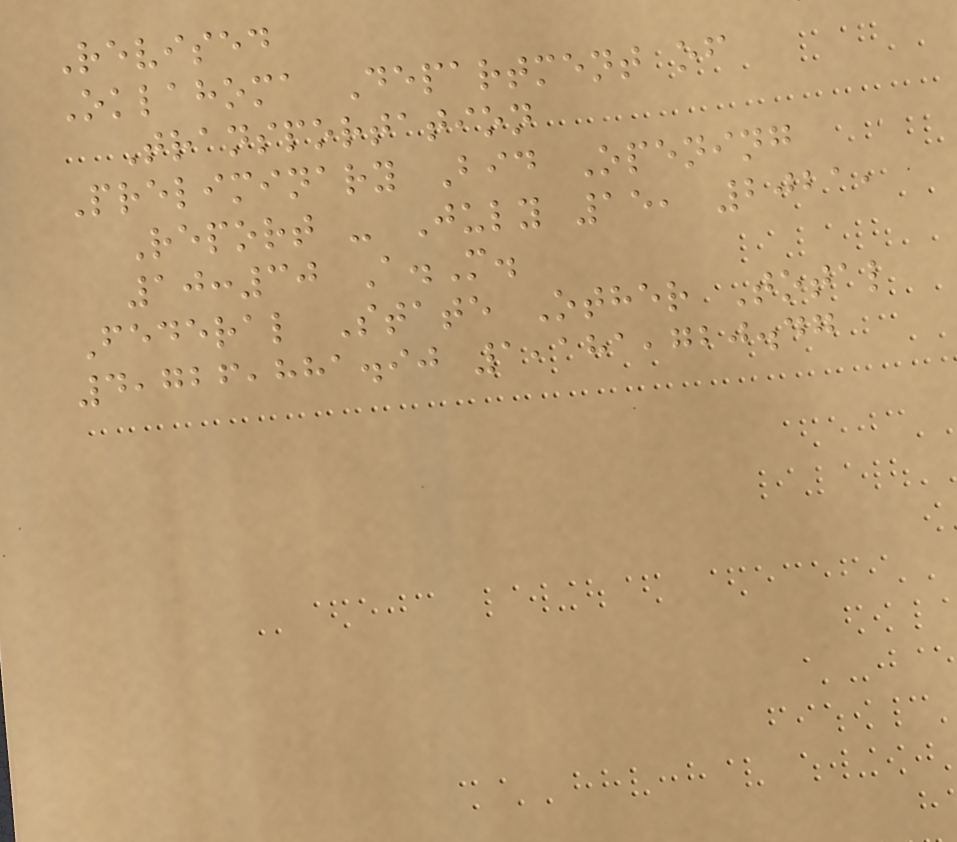Revised
Oklahoma Department of
Transportation
Preliminary Bid Opening
Report - July 15, 2021,
10:30 A.M.
Federal State Other Total
4,726,881.90 1,181,720.47
